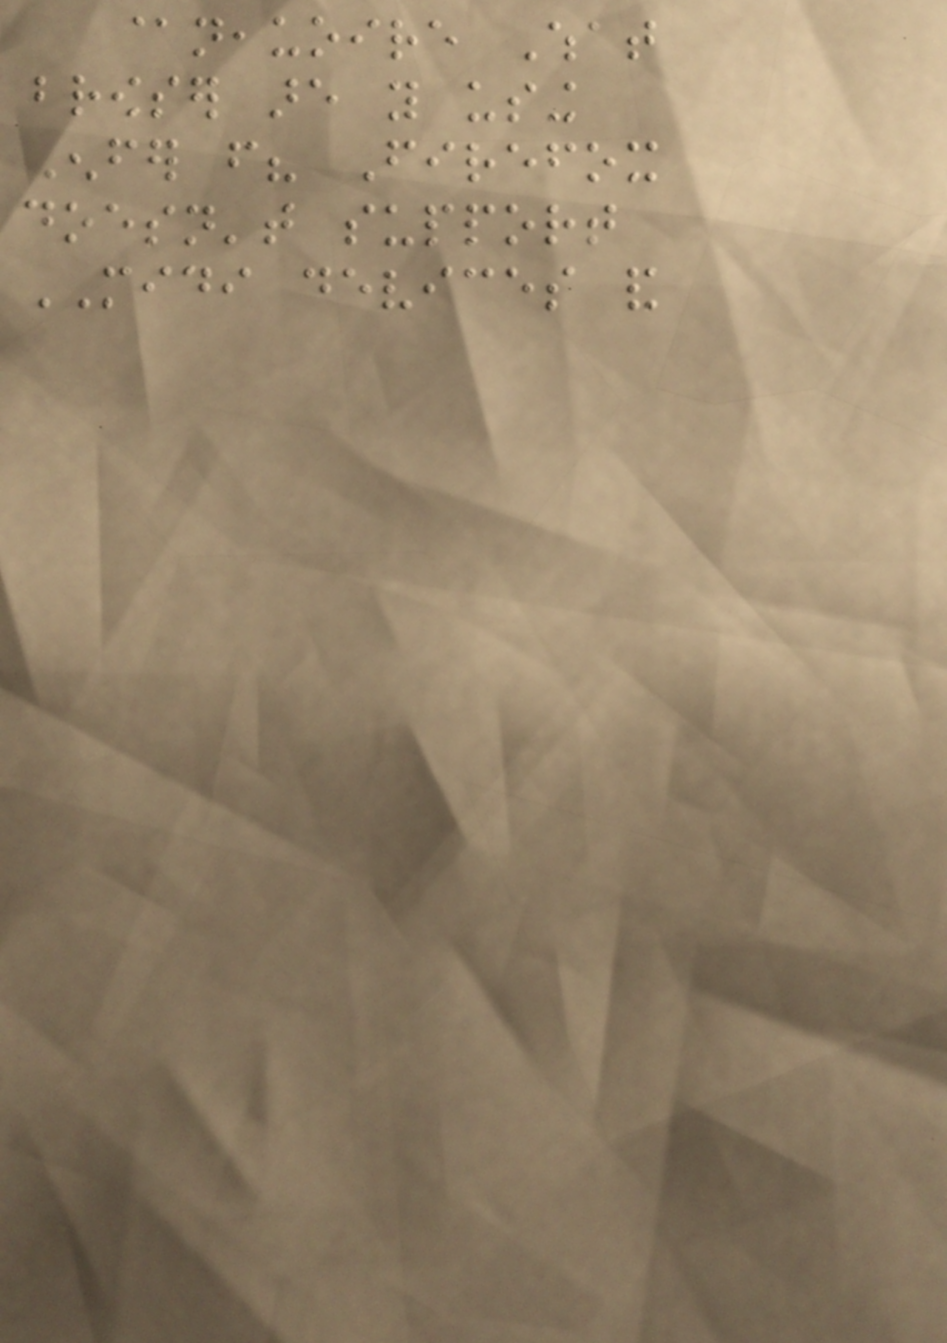@neauoire What
browser are you using
Enfer from? Firefox
doesn't support
MIDI devices and
